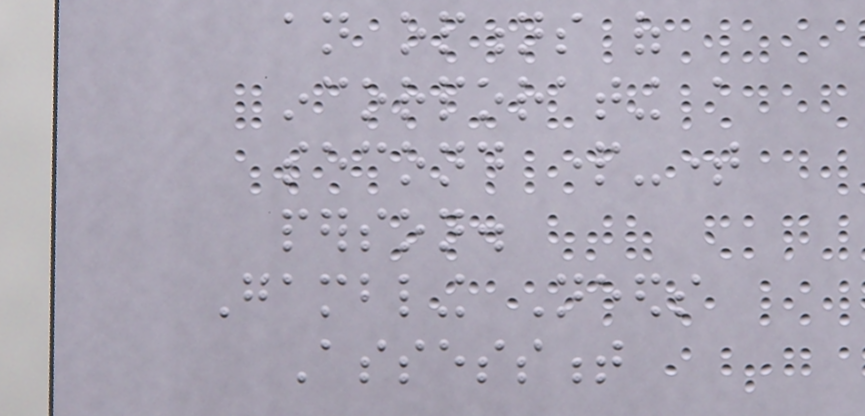an options of
incorporating a
second part-time
person.
Gambling Needs
Assessment
